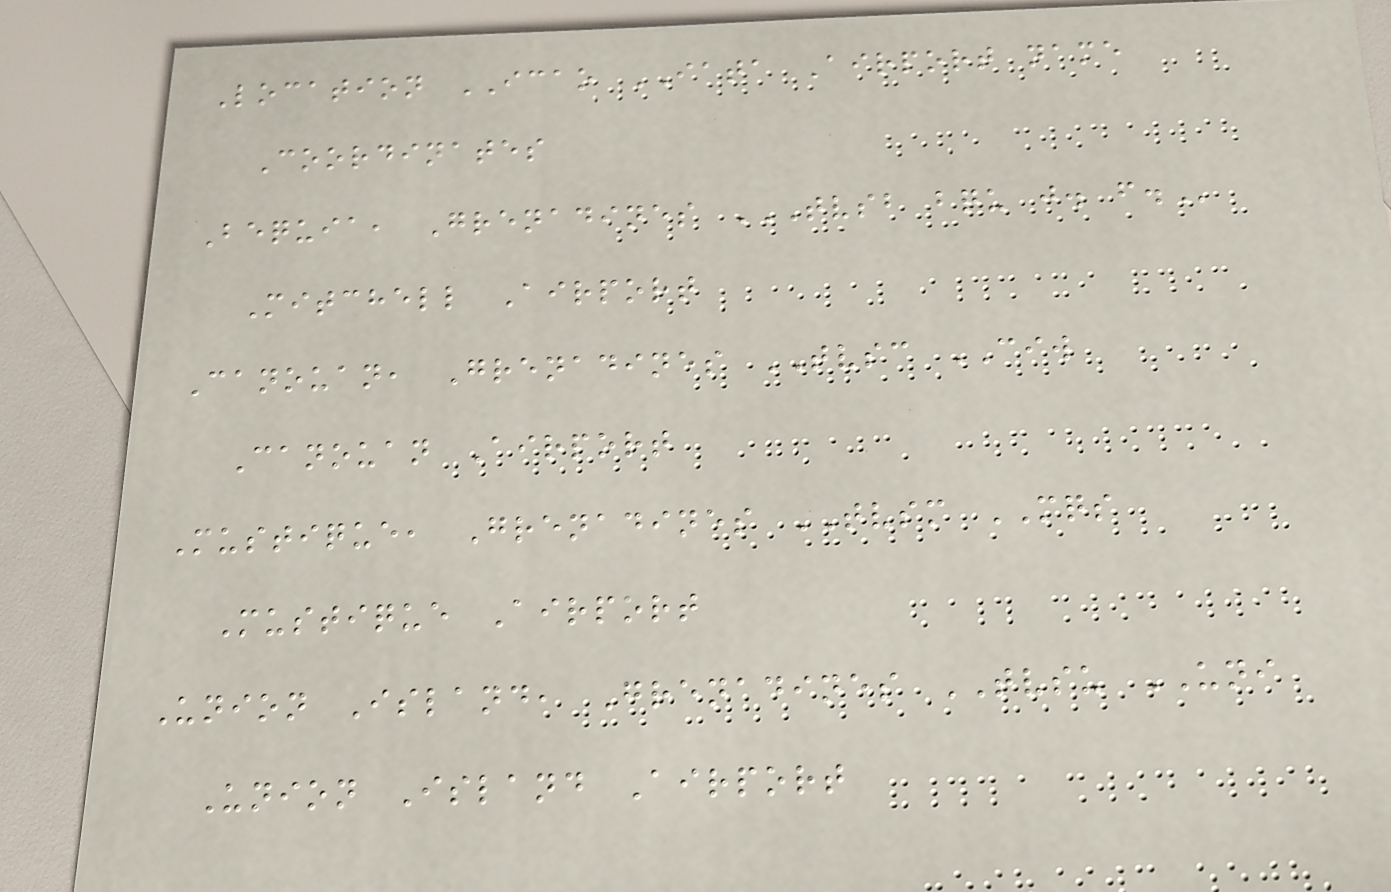Location ICAO IATA Airport name
Coordinates
Bequia, Grenadines TVSB BQU J. F.
Mitchell Airport
Canouan, Grenadines TVSC CIW
Canouan Airport
Mustique, Grenadines TVSM MQS
Mustique Airport
Union Island, Grenadines TVSU UNI
Union Island Airport
